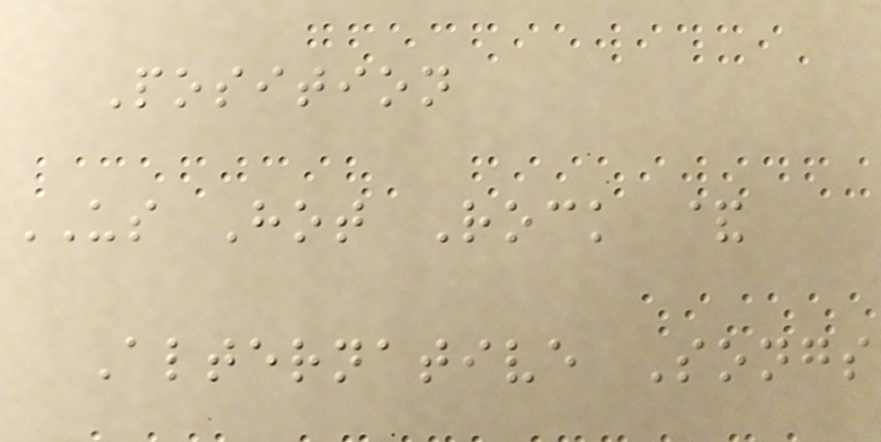Position
US Hot Rock &
Alternative Songs
